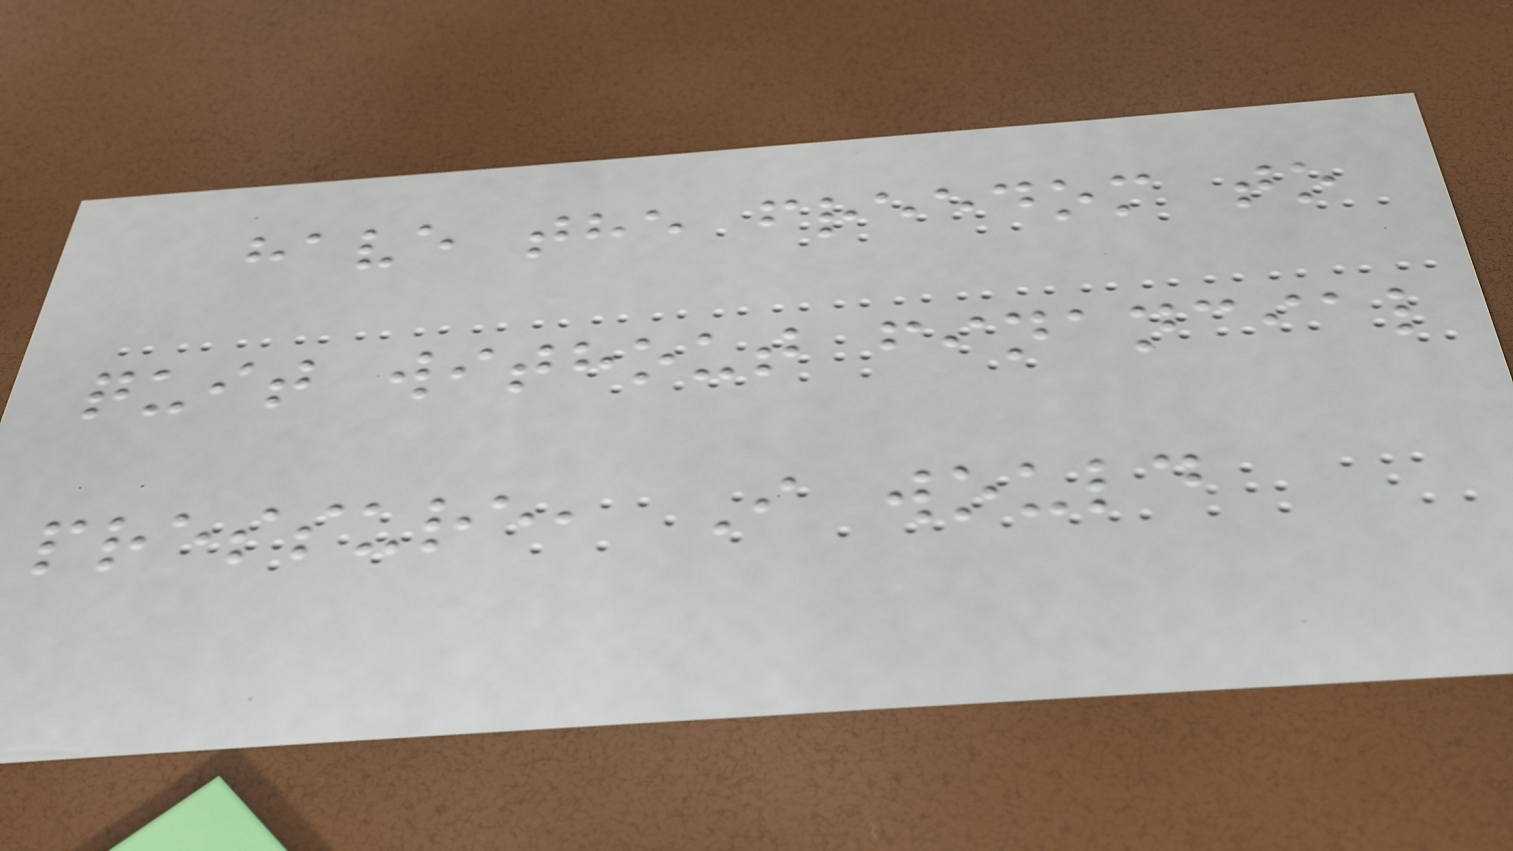have the freedom to
quit without financial
pressure, I would
